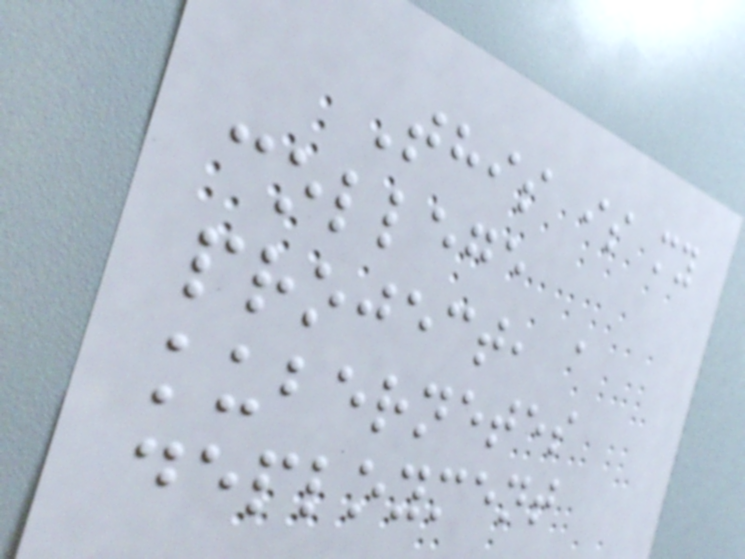This is my
college
project, a
kubernetes
deployment
